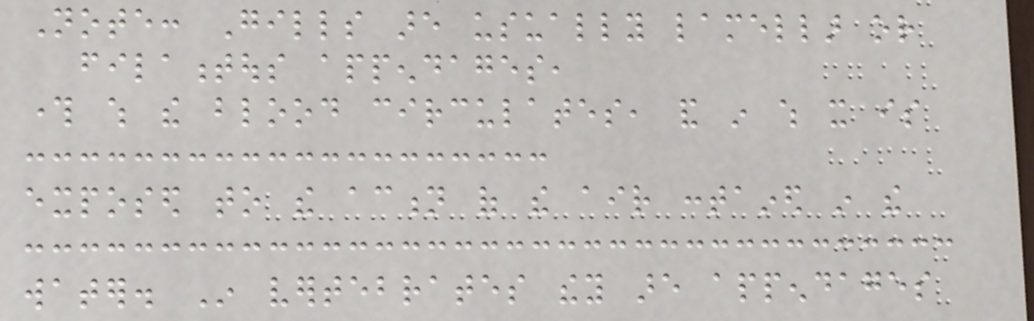Note: Gills are usually lamellar or
filamentous appendages,
through which the blood circulates, and in which it is
exposed to the action of the air contained in the
water. In vertebrates they are appendages
